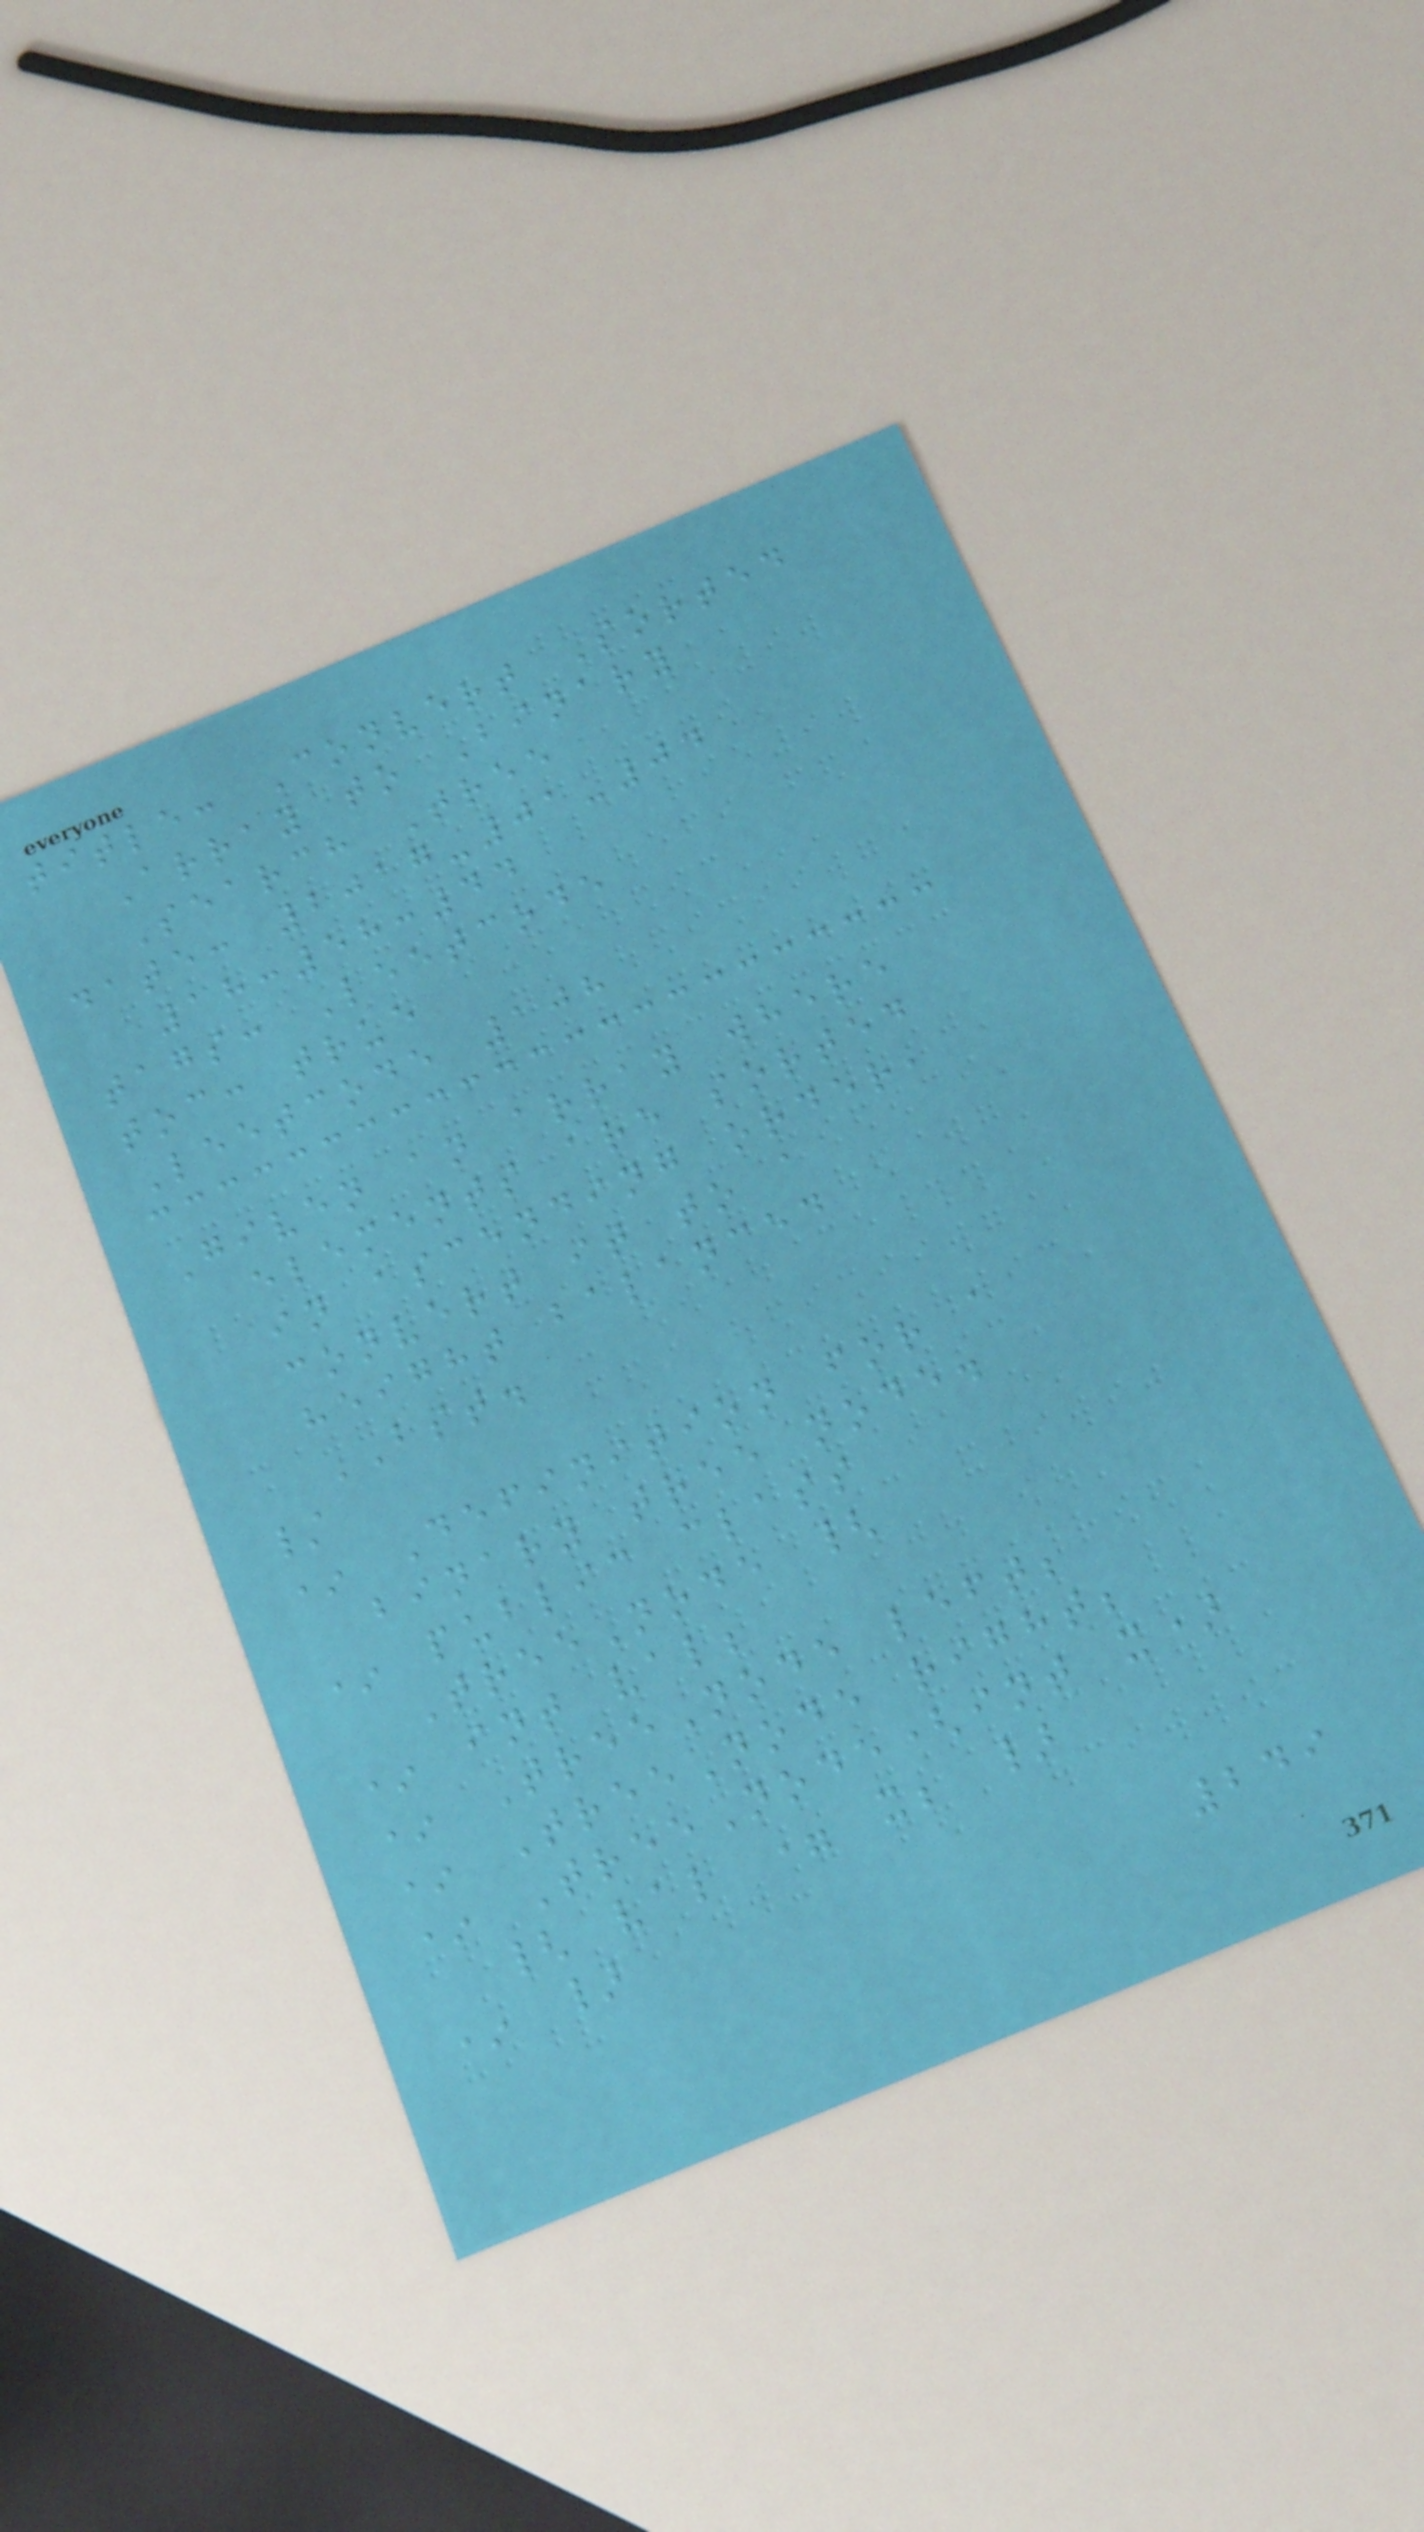title: Convert Sorted
Array to Binary
Search Tree
date: 2017-01-04
18:58:44
tags: Leetcode
toc: true
Leetcode 108
Given an array where
elements are sorted
in ascending order,
convert it to a
height balanced
BST.
/
* Definition for a
binary tree node.
* public class
TreeNode {
* int val;
* TreeNode left;
* TreeNode right;
* TreeNode(int x)
{ val = x; }
* }
249
